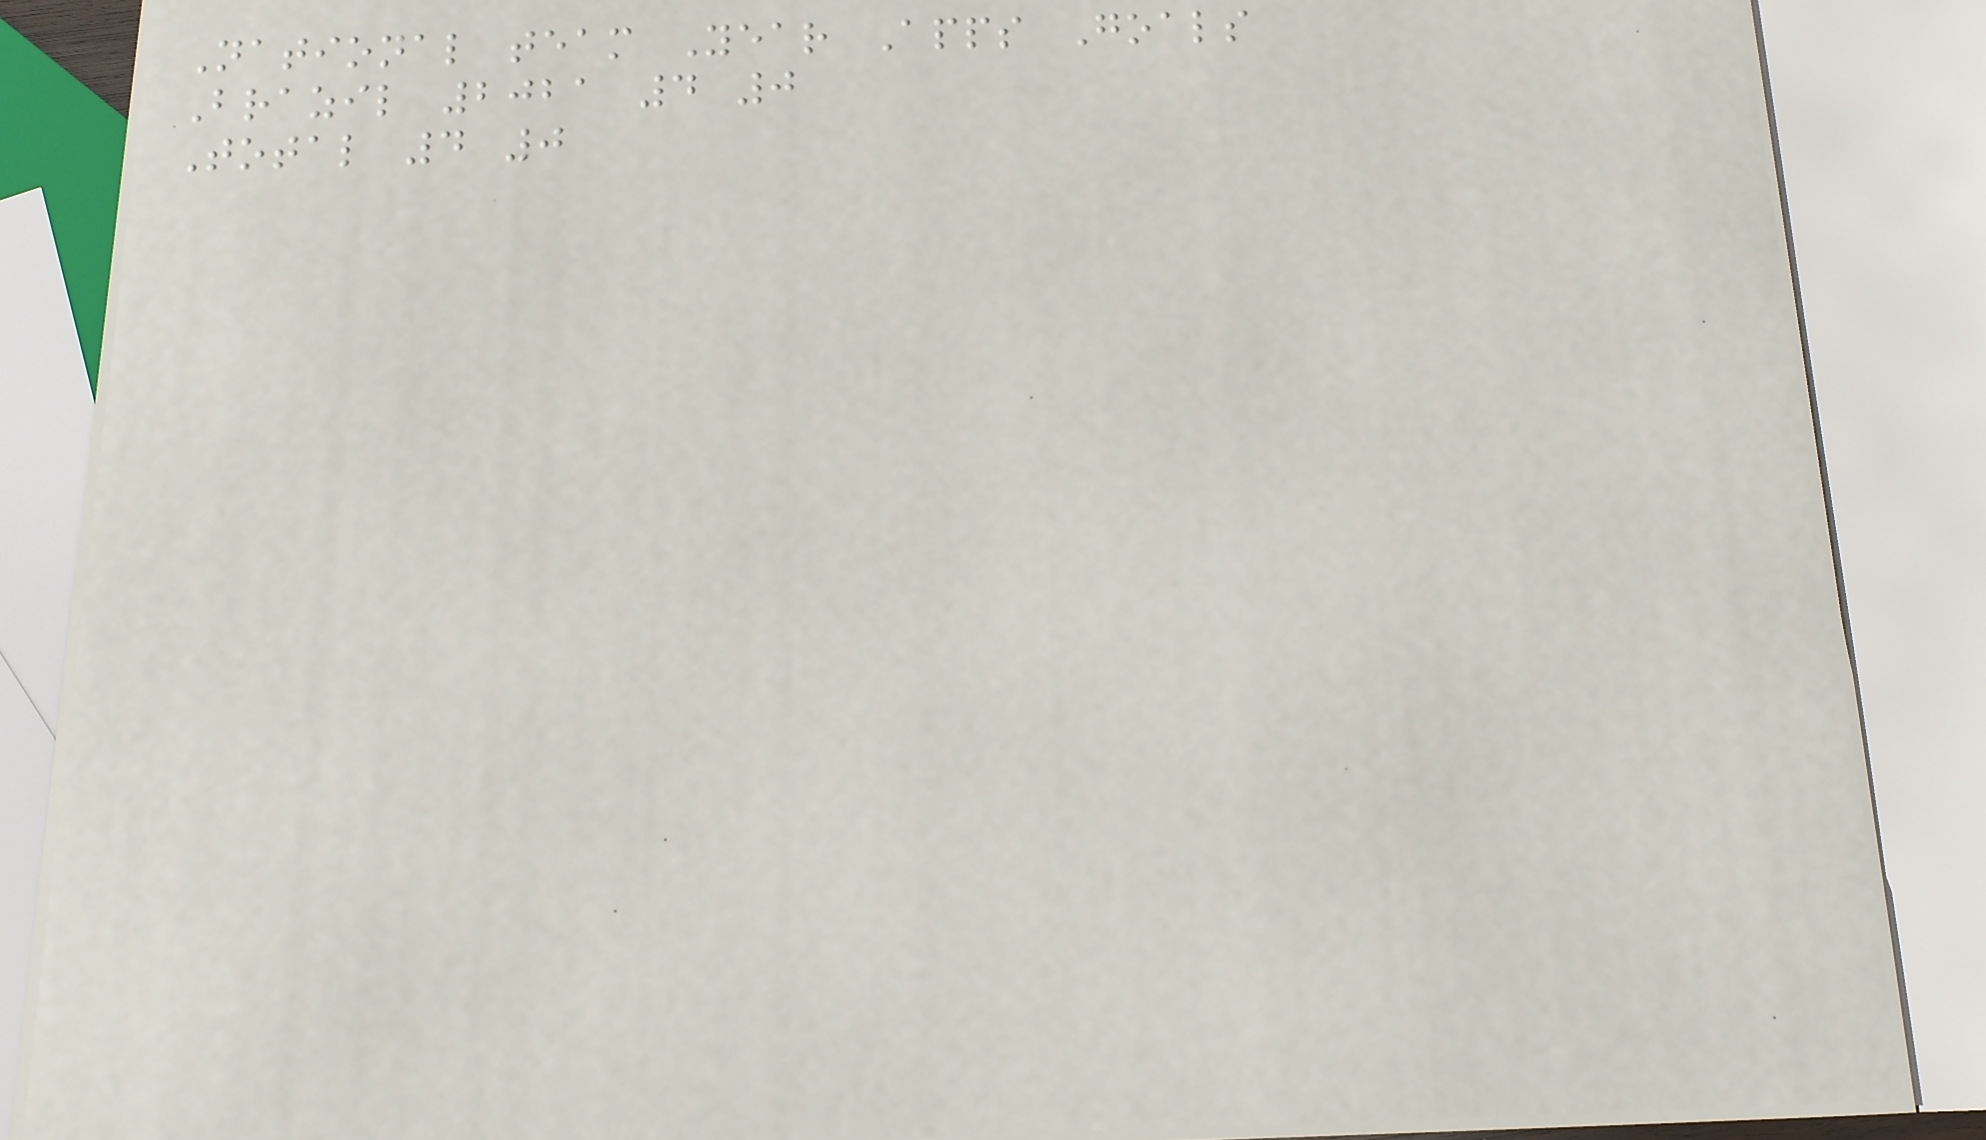National team Year Apps Goals
Brazil 2021 4 0
Total 4 0
